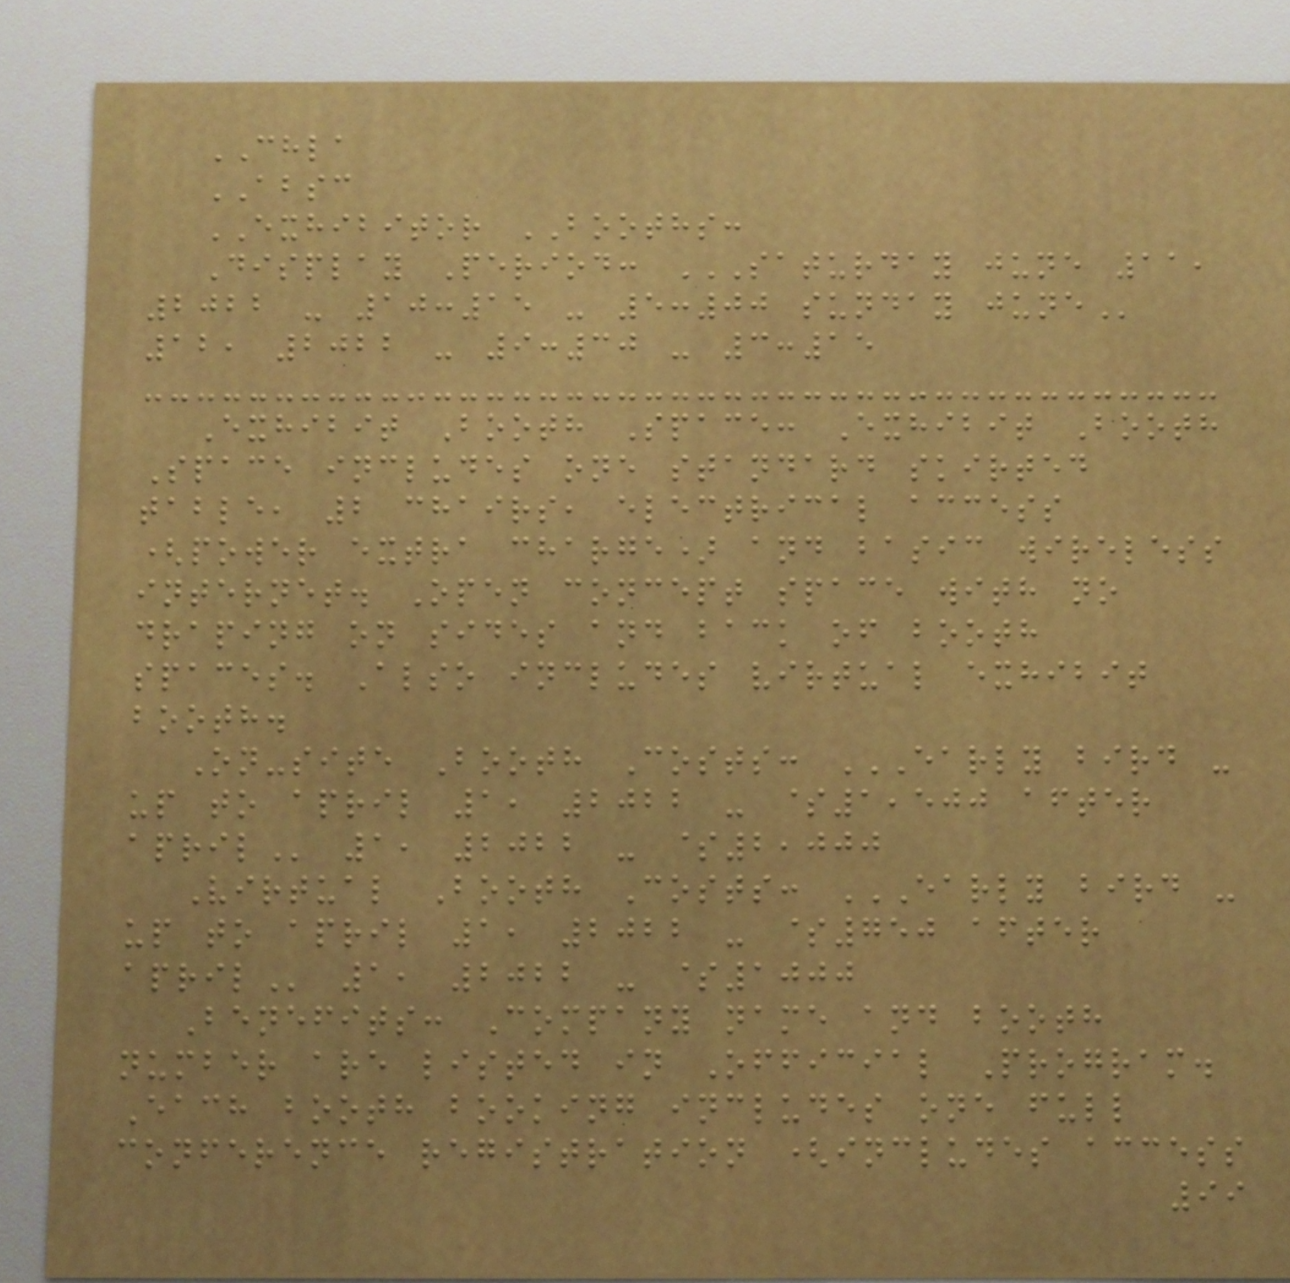CHLA
ABSC
EXHIBITOR BOOTHS:
Display Period: SATURDAY JUNE 11,
2022 - 10:15 - 5:00 SUNDAY JUNE
12, 2022 - 9:30 - 3:15
Exhibit Booth Space: Exhibit Booth
Space includes one standard skirted
table, 2 chairs, electrical access
(power extra charge) and basic wireless
internet. Open concept space with no
draping on sides and back of booth
spaces. Also includes virtual exhibit
booth.
On-site Booth Costs: EARLY BIRD -
UP TO APRIL 1, 2022 - $1,500 AFTER
APRIL 1, 2022 - $2,000
Virtual Booth Costs: EARLY BIRD -
UP TO APRIL 1, 2022 - $750 AFTER
APRIL 1, 2022 - $1000
Benefits: Company name and booth
number are listed in Official Program.
Each booth booking includes one full
conference registration (includes access
99
